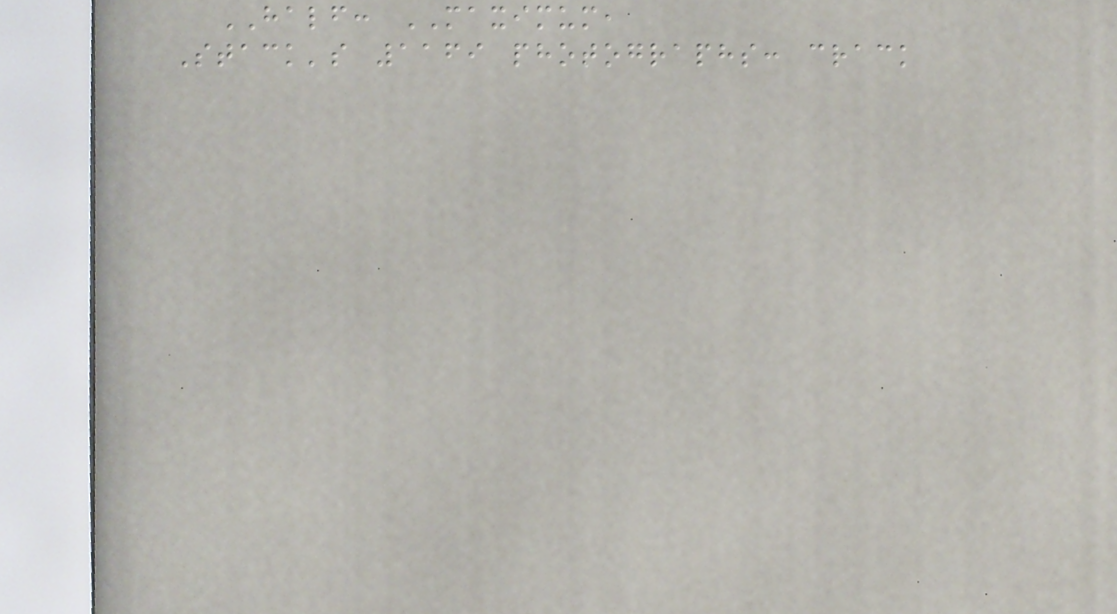HALF: MAXIMUM,
Stack's 1169 photographs: crack
